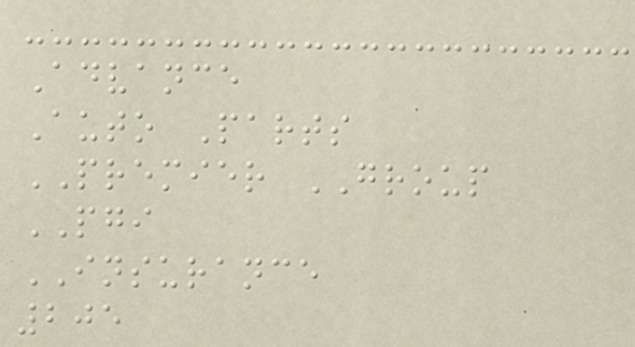Advance
Auto Parts
PREMIER GROUP
PGI
INSURANCE
205
